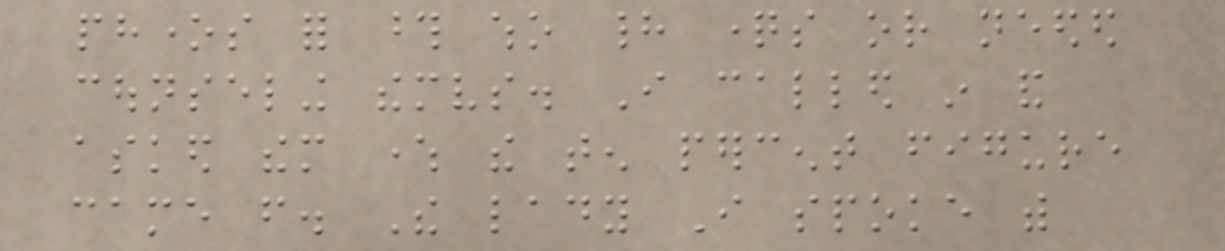phones for those who had questions or needed
counseling themselves. I called in and
asked them where the ten percent figure
came from. The lady I spoke with
